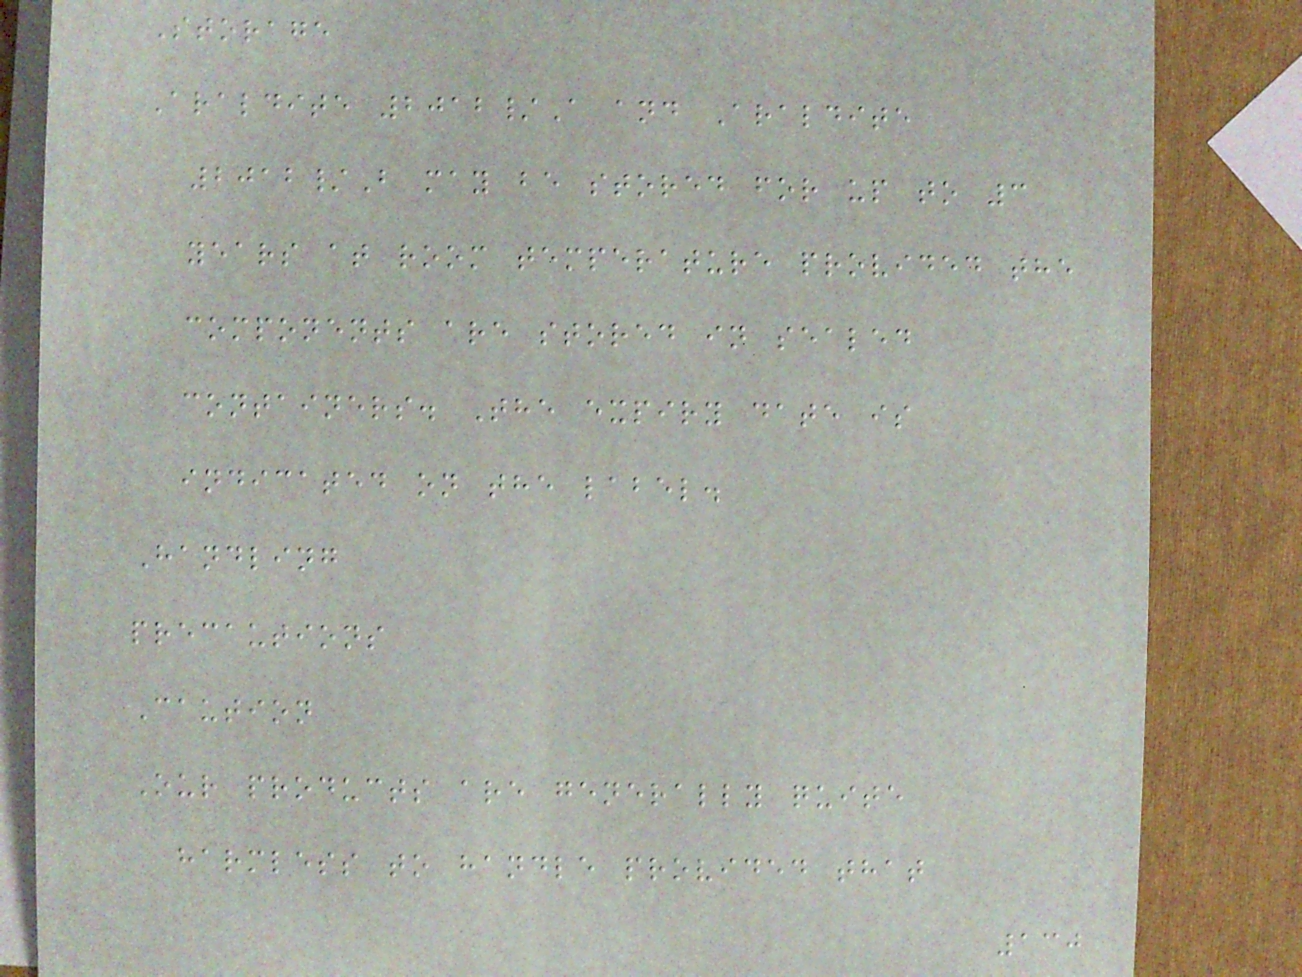Storage
Araldite 2012/A and Araldite
2012/B may be stored for up to 3
years at room temperature provided the
components are stored in sealed
containers. The expiry date is
indicated on the label.
Handling
precautions
Caution
Our products are generally quite
harmless to handle provided that
130
